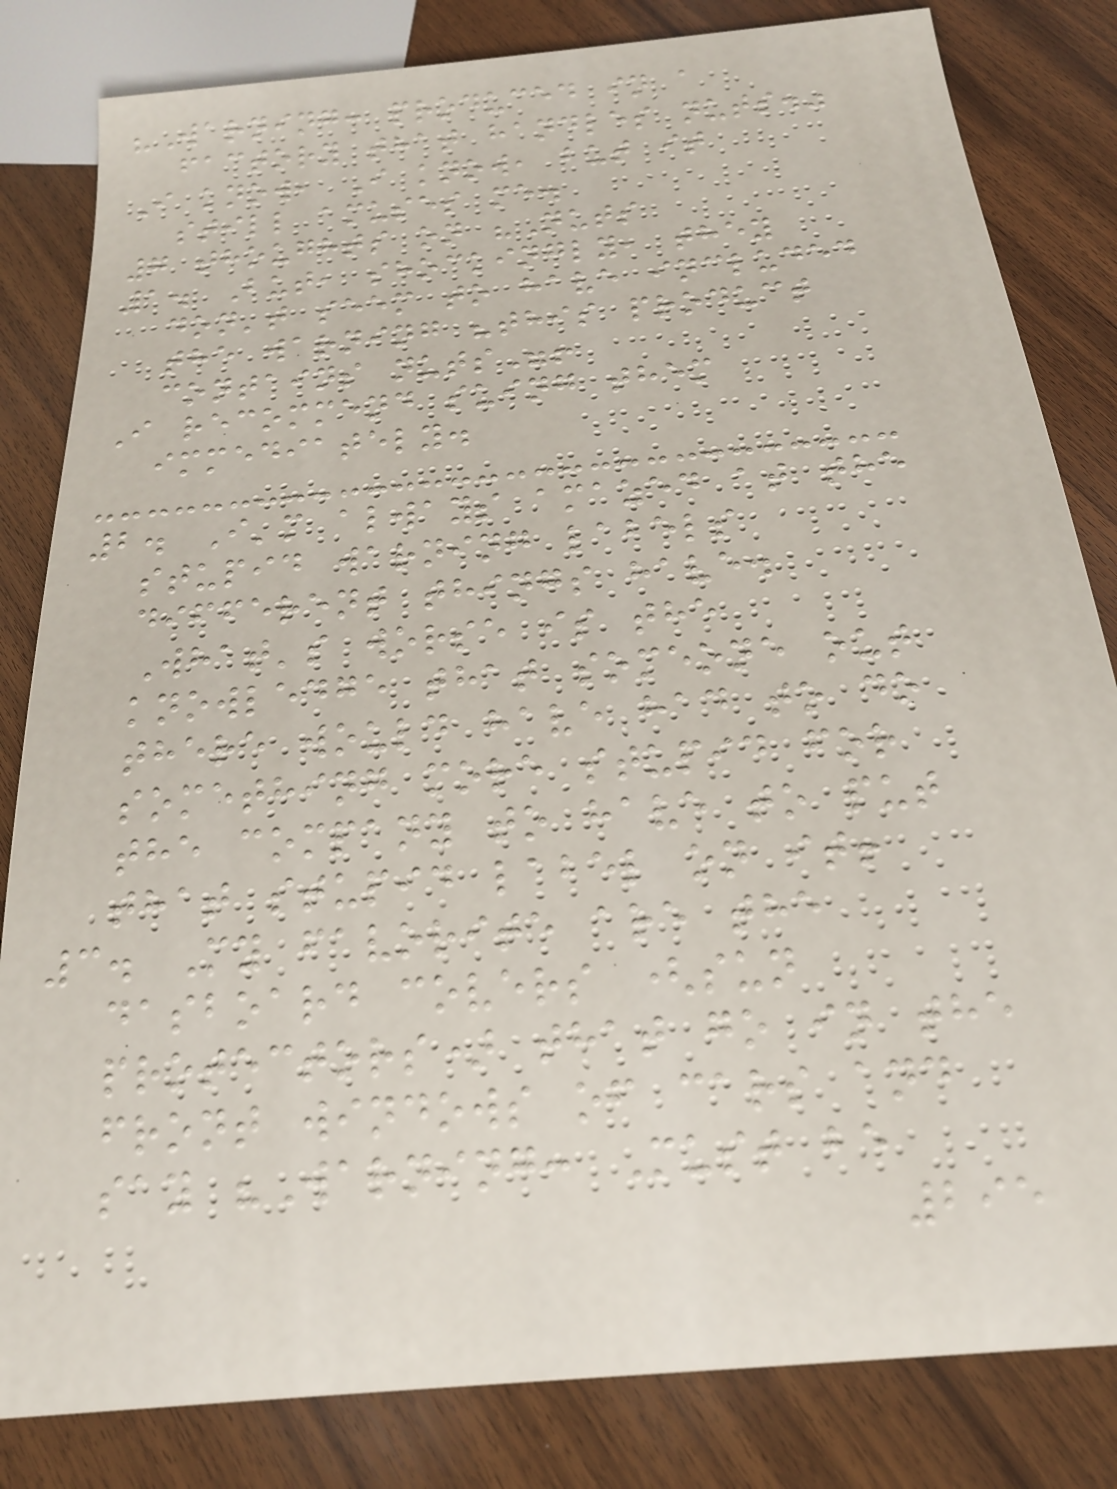"Warning: produced in a
factory that handles nuts."
I know, I know, but it
still amuses me.
7 thoughts on "Nuts
1. But, shockingly, they
don't seem to have included
the warning "this product
contains nuts"!
I recommend suing them
immediately.
2. I'm always amazed at the
stupid warning labels
different things have.
What's worse is the
knowledge that someone out
there would have had to do
something more stupid for
the company to have to put
that stupid label on it!
3. My favorite are the
dasboard covers (sun
protectors) that go in the
front windows of cars and
say "Warning: Must be
295
